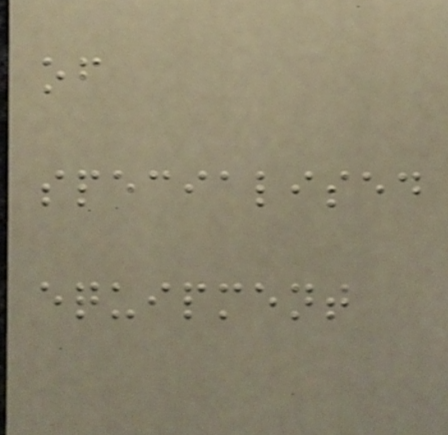of
specialised
equipment
